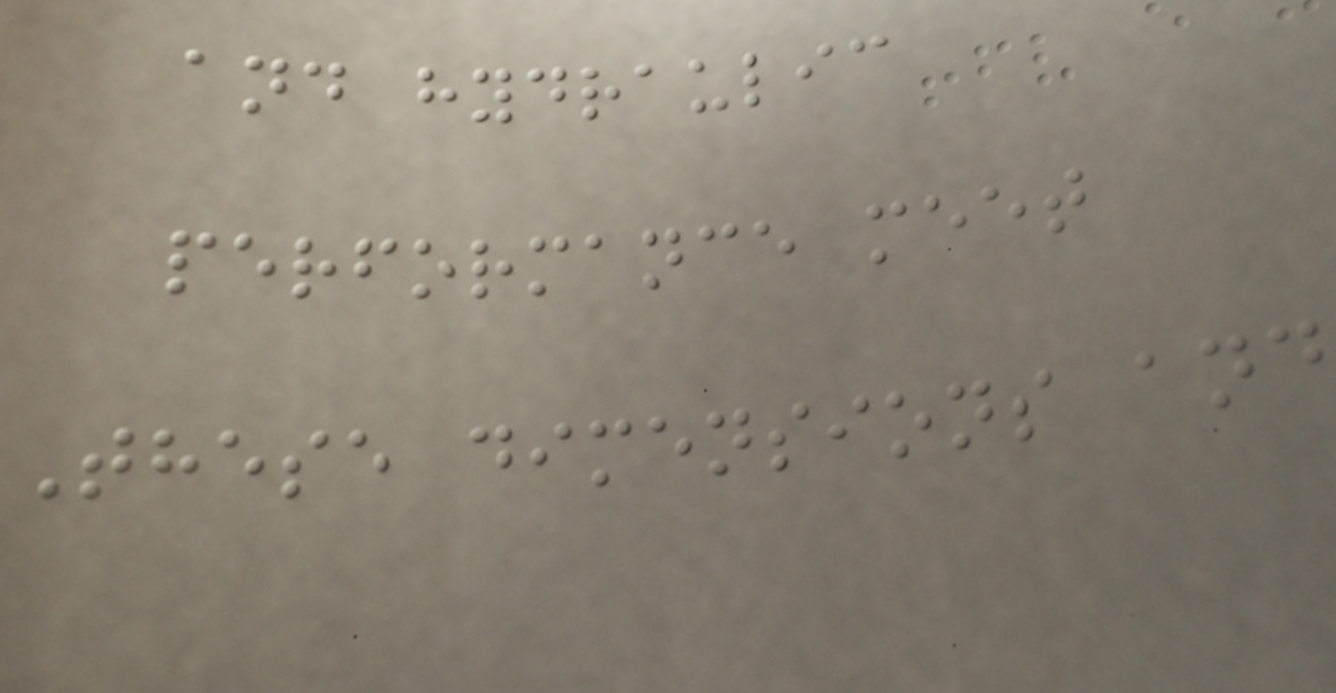and hydraulic
performance meet
These dimensions and
